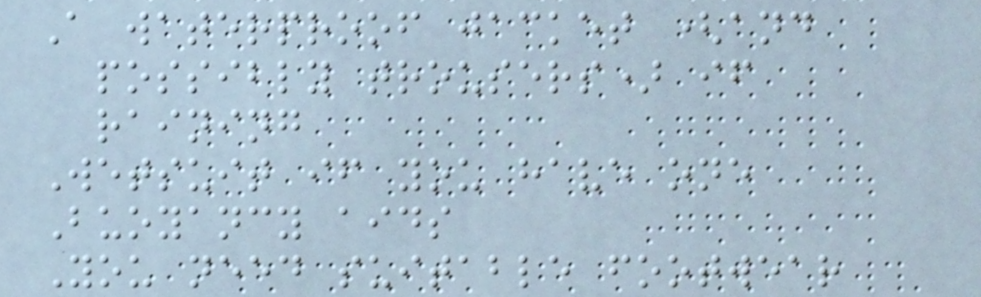A waterproof jacket (and
possibly trousers) if
raining
Wetsuit if you have one
Buoyancy aids
You need suitable footwear
